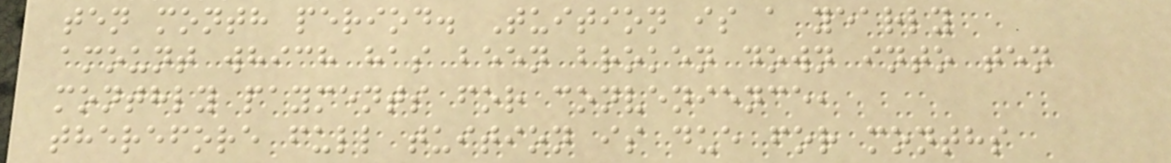ten month period. Tuition is a yearly
amount which has been broken down into ten
monthly payments for convenience,
therefore full tuition is due for months
